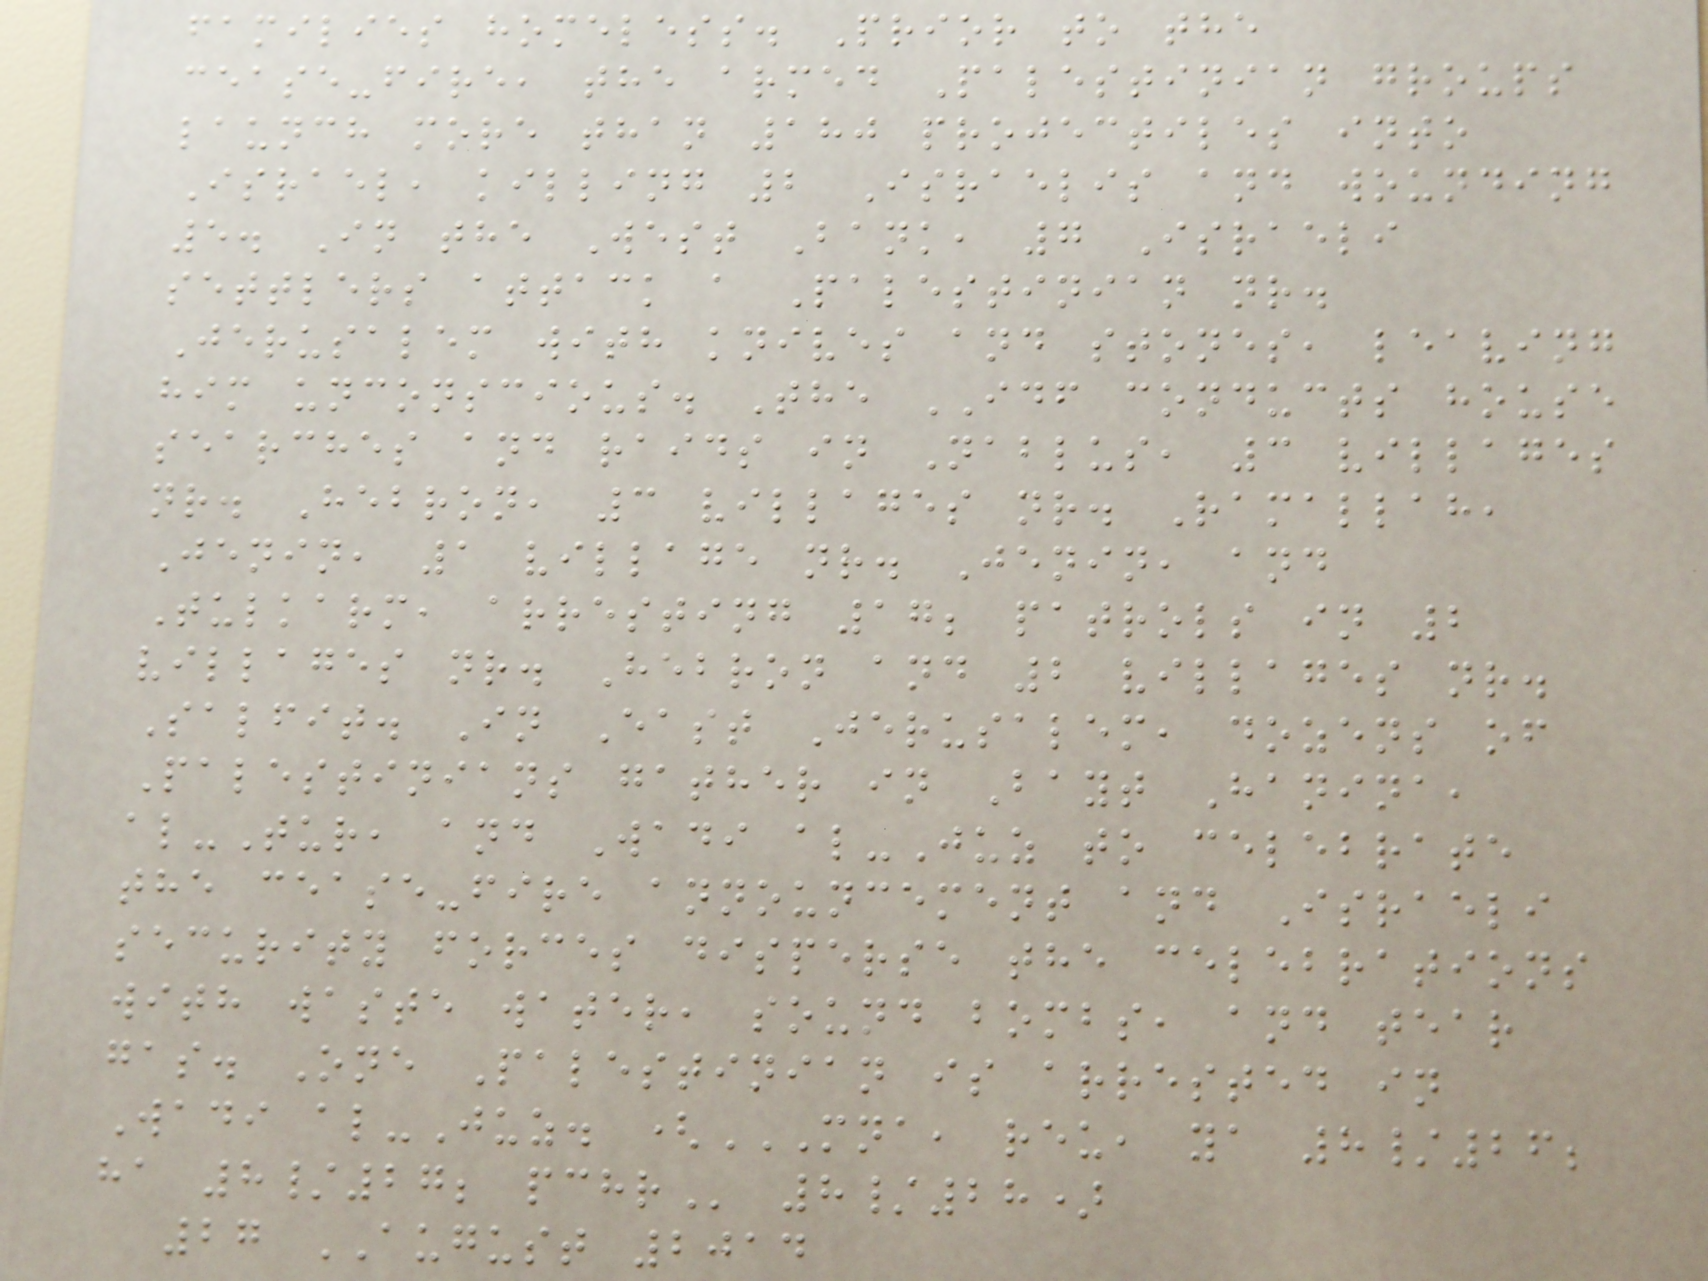families homeless. Prior to the
cease-fire, the armed Palestinian groups
launch more than 180 projectiles into
Israel, killing 2 Israelis and wounding
5. In the West Bank, 7 Israeli
settlers attack a Palestinian nr.
Jerusalem with knives and stones, leaving
him unconscious. The IDF conducts house
searches and raids in Nablus, 3 villages
nr. Hebron, 3 villages nr. Ramallah,
Jenin, 1 village nr. Jenin, and
Tulkarm, arresting 17; patrols in 2
villages nr. Hebron and 2 villages nr.
Salfit. In East Jerusalem, dozens of
Palestinians gather in Bayt Hanina,
al-Tur, and Wadi al-Juz to celebrate
the cease-fire announcement and Israeli
security forces disperse the celebrations
with waste water, sound bombs, and tear
gas. One Palestinian is arrested in
Wadi al-Juz. (MNA, REU, YA 8/26;
ha 8/27;
27 AUGUST 2014
